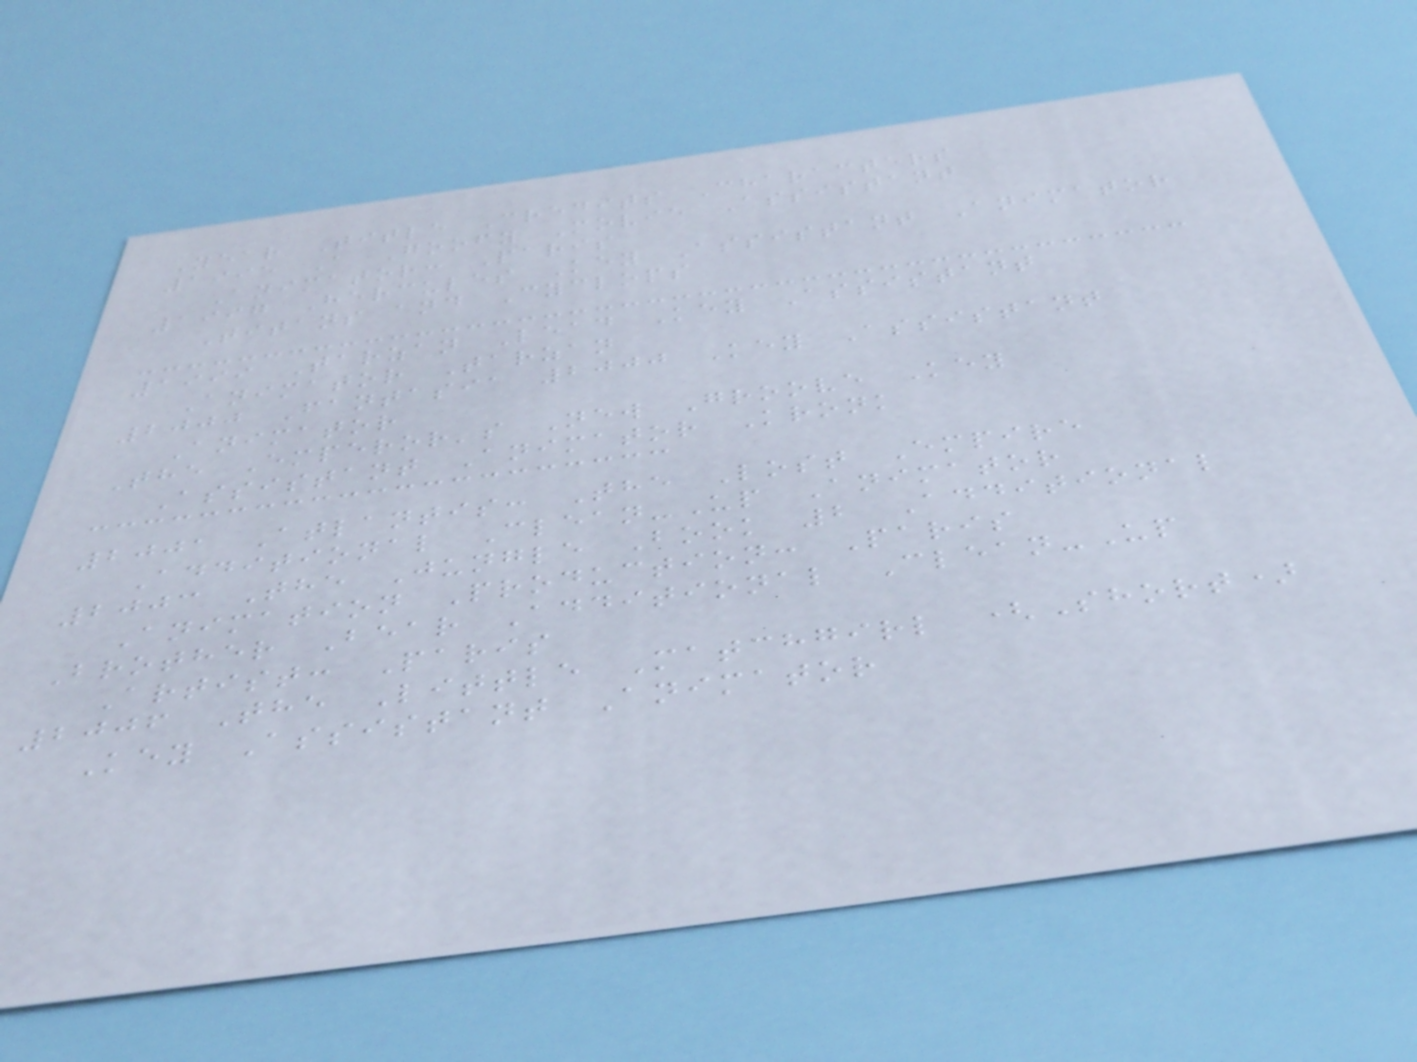Year Title Credits Characters
1995 A Goofy Movie Assistant
Animator: Paris
1997 Hercules Key Assistant Animator
Titans and Cyclops
1999 Tarzan Lead Key Assistant
Animator Tarzan
2000 Fantasia 2000 Key Assistant
Animator
The Emperor's New Groove Key
Assistant Animator Kronk
2001 Atlantis: The Lost Empire
Additional Clean-Up Animator
2003 The Jungle Book 2 Additional
Animation Production: Paris
Brother Bear Additional Clean-Up
Artist: Paris
2006 The Little Matchgirl (Short)
Key Assistant Animator
